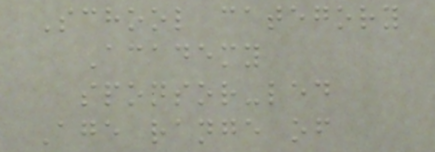School category
Academy
sponsor-led
Age range of
